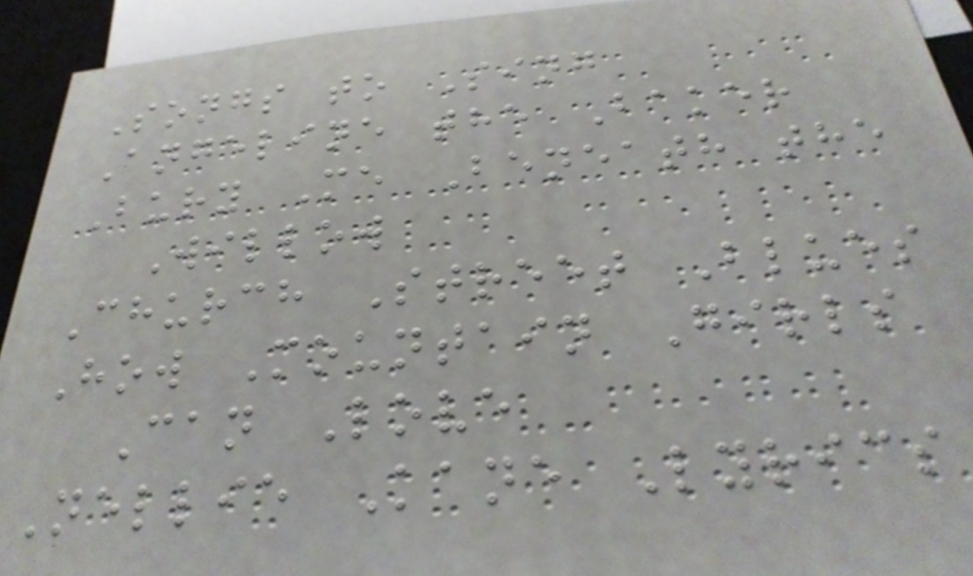Songs to Sing
Angeline the Baker
Bury Me Beneath the
Willow
Church Street Blues
How Mountain Girls
Can Love
Nellie Kane Lyrics
